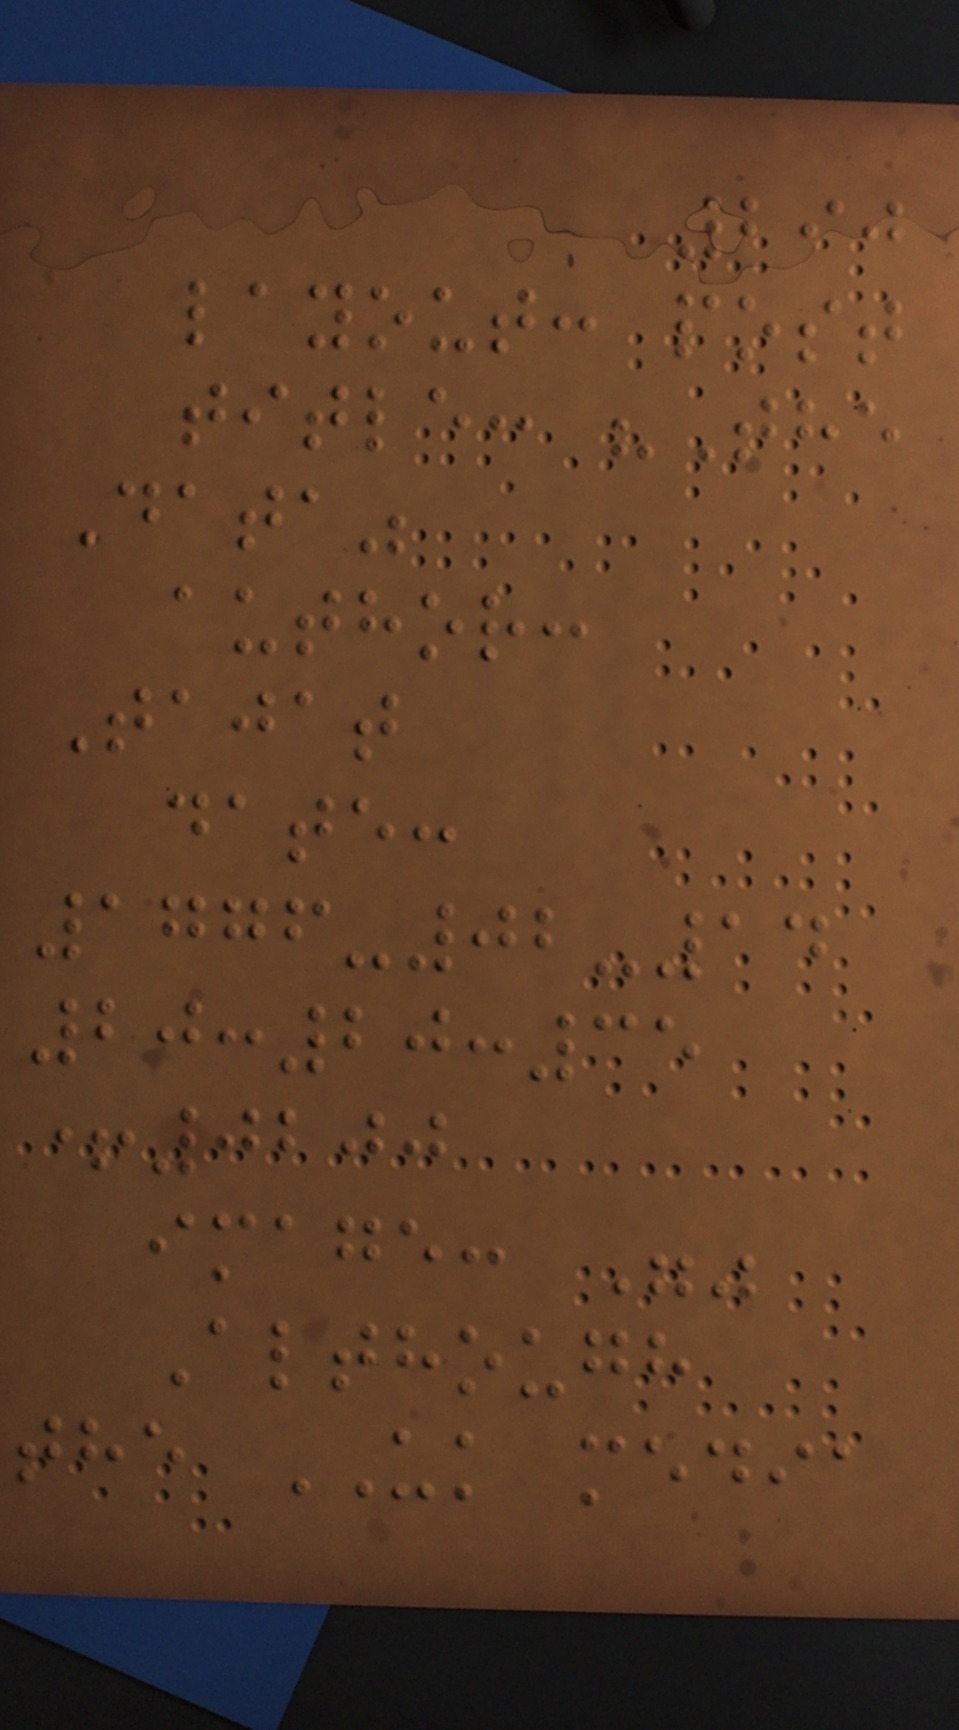290
layout: post
title: "The
Data"
author:
Tajat
date:
1776-02-14
20:20:35
+0200
image: ""
Although
the UK media
